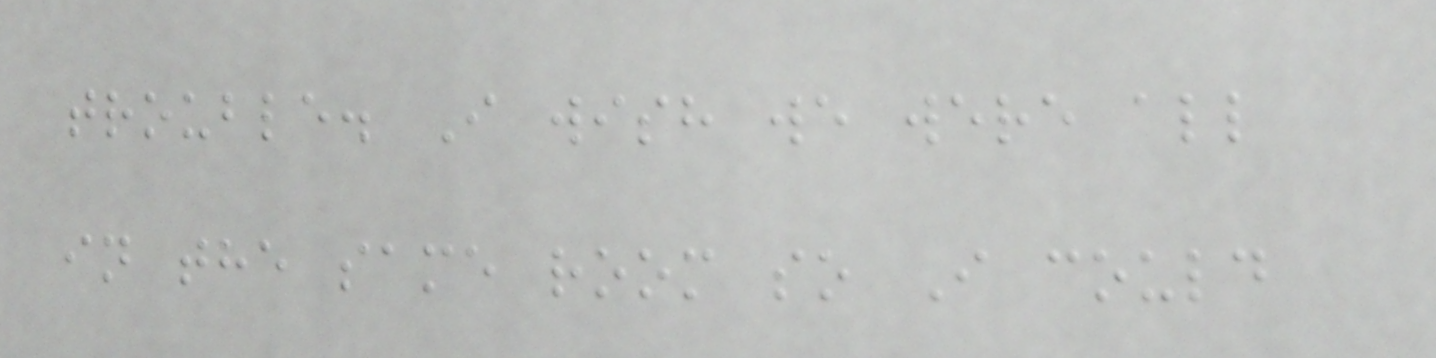trouble. I wish we were all
in the same room so I could
